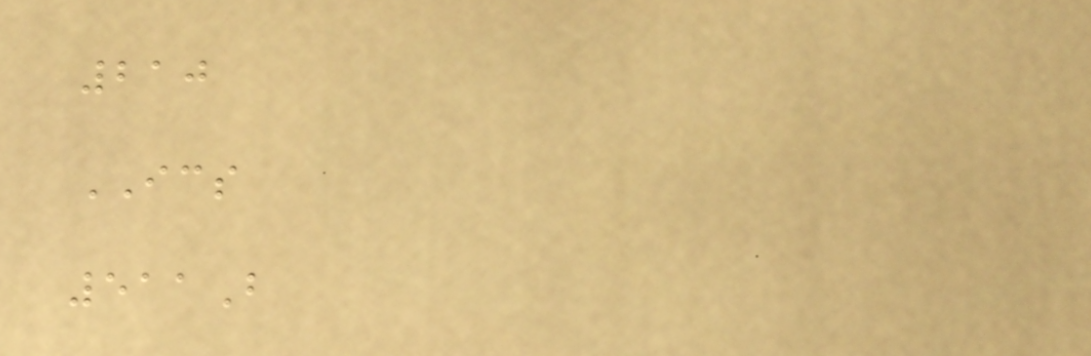210
ICS
511B
